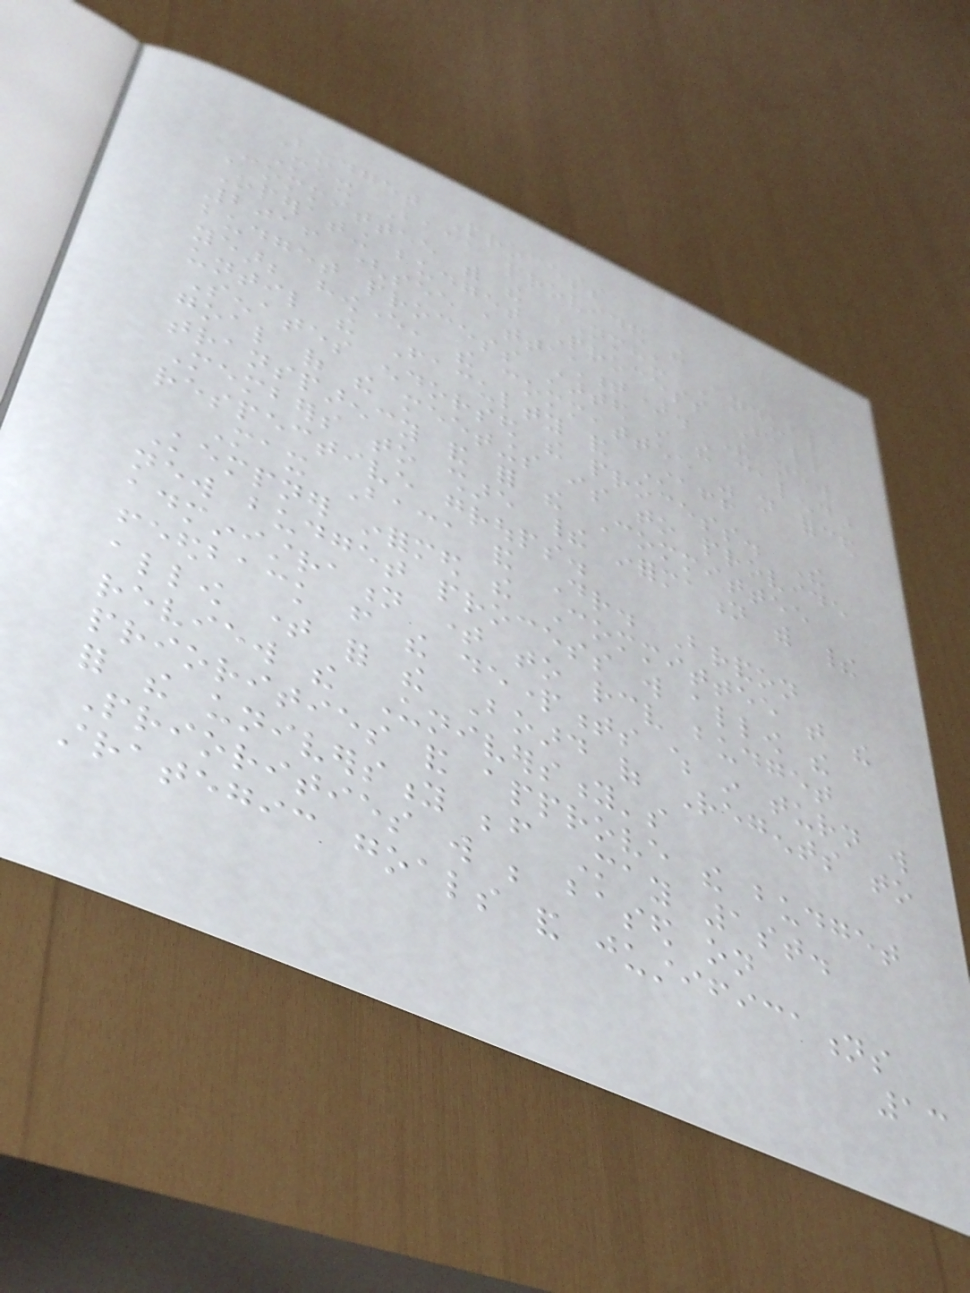Budget Process
Max Baca provided the
Committee with the NMHU Annual
Operating budget Process Fall
2016 (see attachment). The new
budget process started in the calendar
year; however, the committee was not formed
until the Faculty and Staff
Senates endorsed the process. The
goal of the meetings is to provide
transparency and for the Committee
Members to share their information with their
respective groups.
Max Baca and Dr. Brandon
Kempner informed the Committee that the
new budget process will allow the
administration time to receive budget
feedback from the departments which in turn will
allow time for the Board of Regents to
review the University's
priorities and approve the budget
for the university before May 1st.
Priorities will be based on
strategic goals and justifications
13
